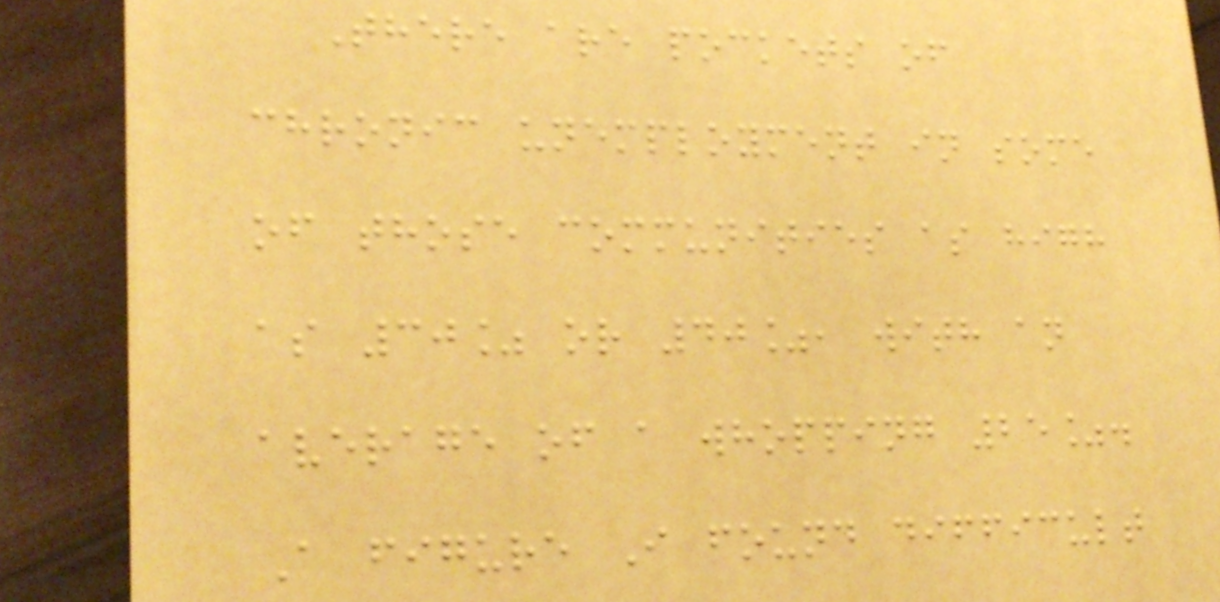There are pockets of
chronic unemployment in some
of those communities as high
as 30% or 40%, with an
average of a whopping 25%.
A figure I found difficult
